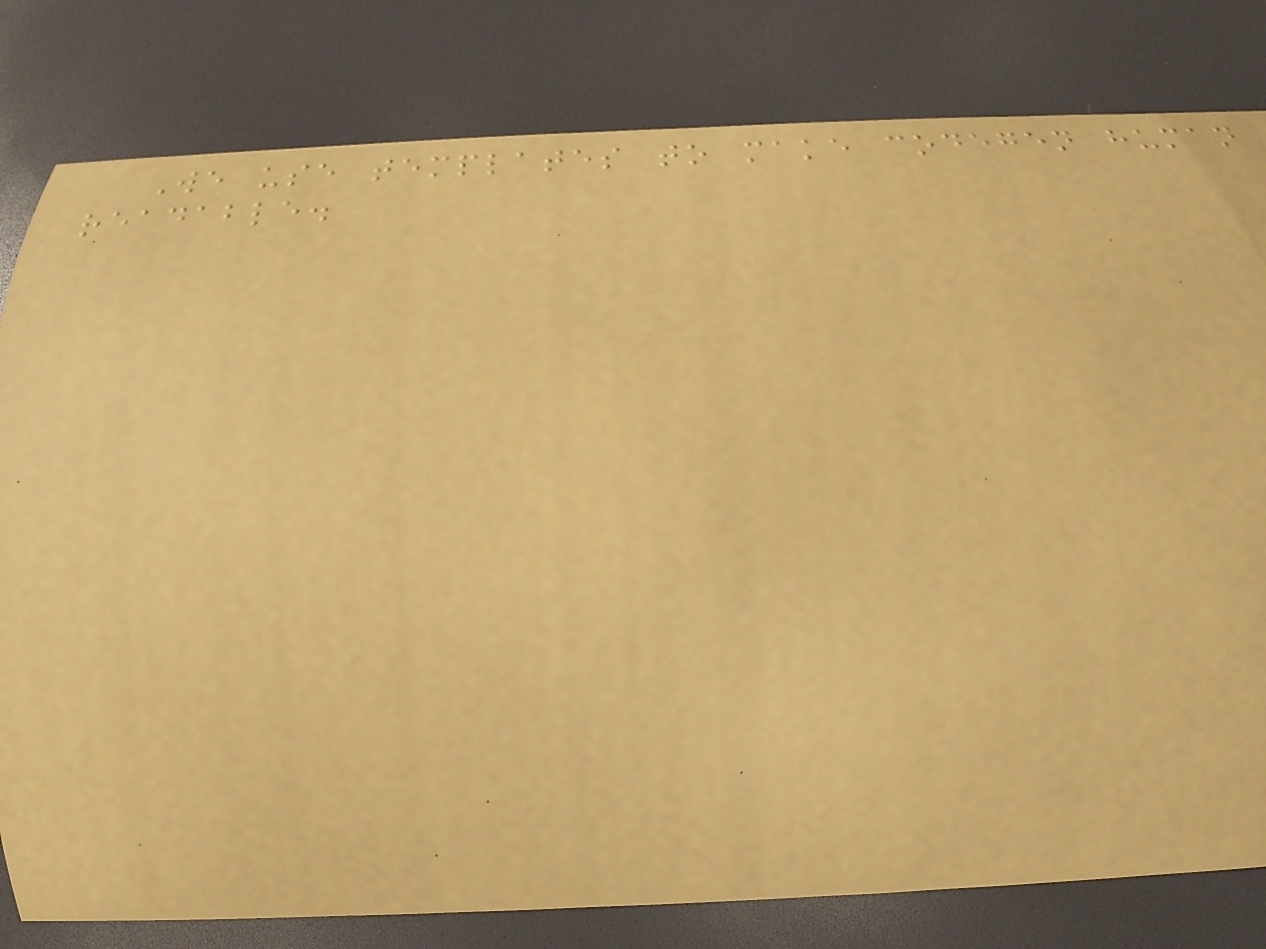We use templates to make codegen human
readable.
